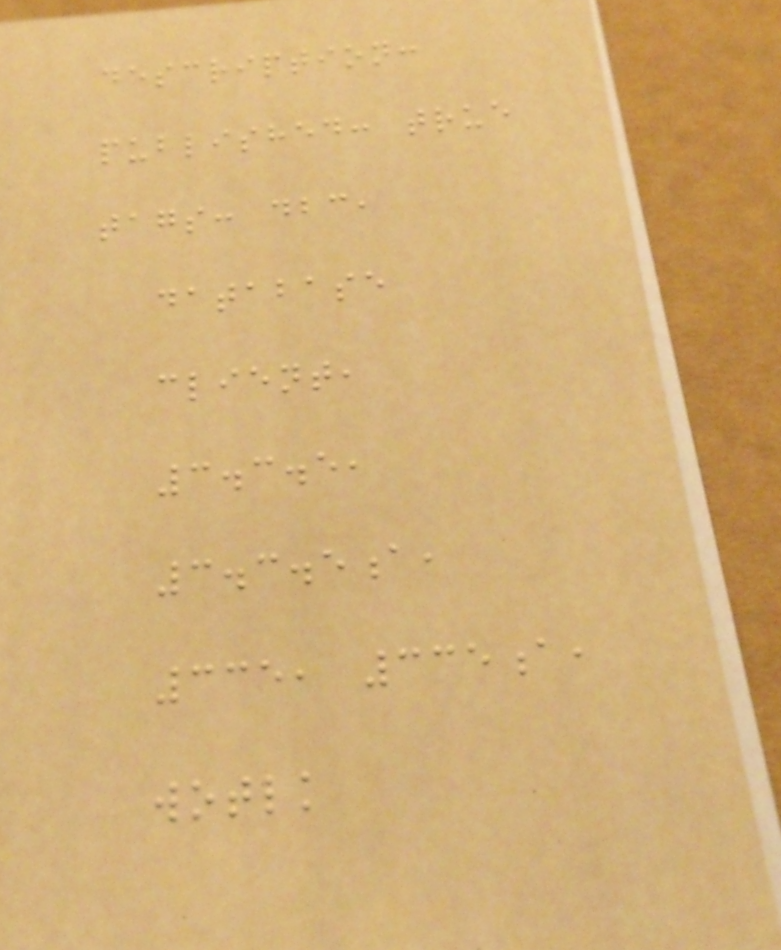description:
published: true
tags: dbc,
database
client,
3.3.5,
3.3.5a,
335, 335a,
wotlk
